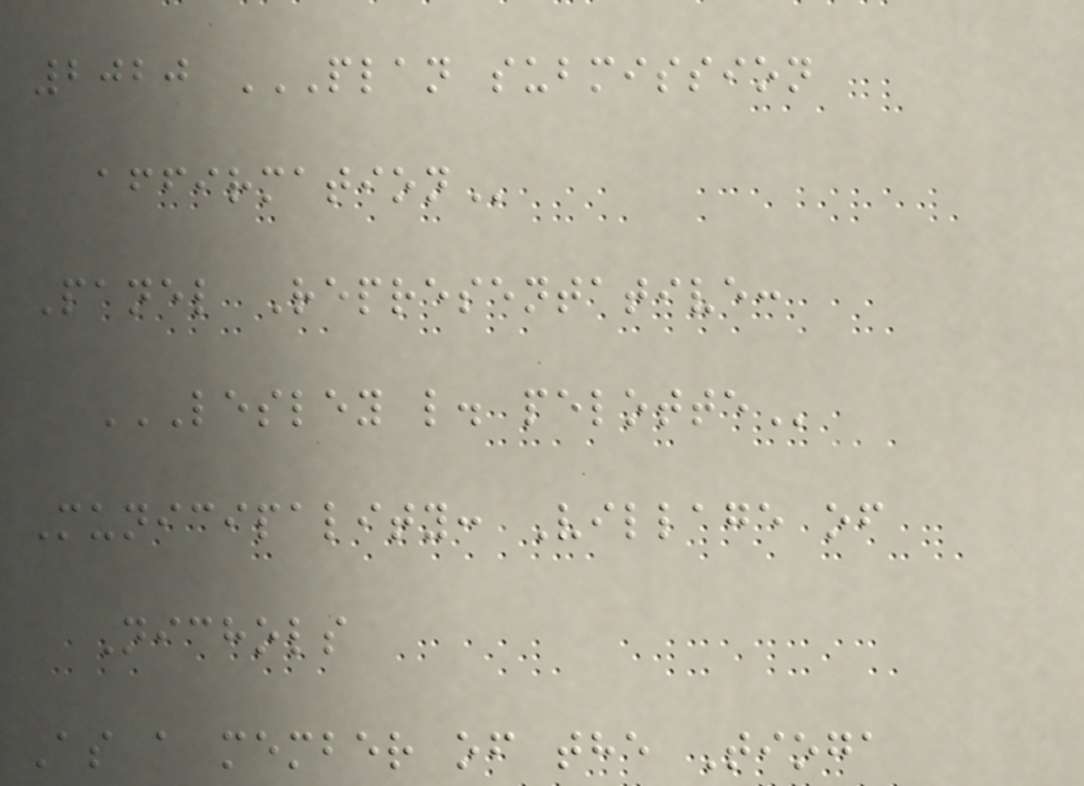2020 PLAN SUBMISSION
AFFIRMATION
Panel Representative:
LESLEY L. PELOTTE
Municipality: Village of
Nichols
As a member of the Tioga
